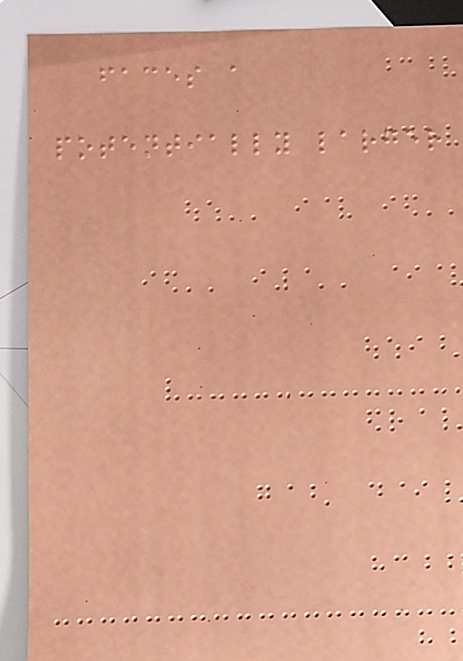faces a
potentially larger
